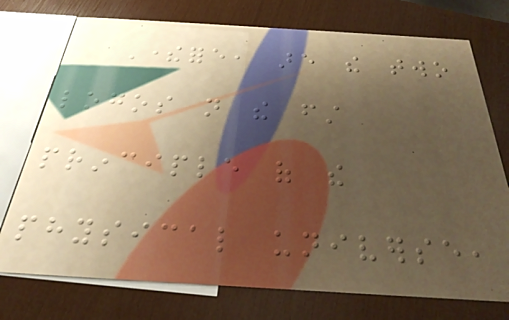Therefore, are the two
logos not the first
principle of the
physical universe,
